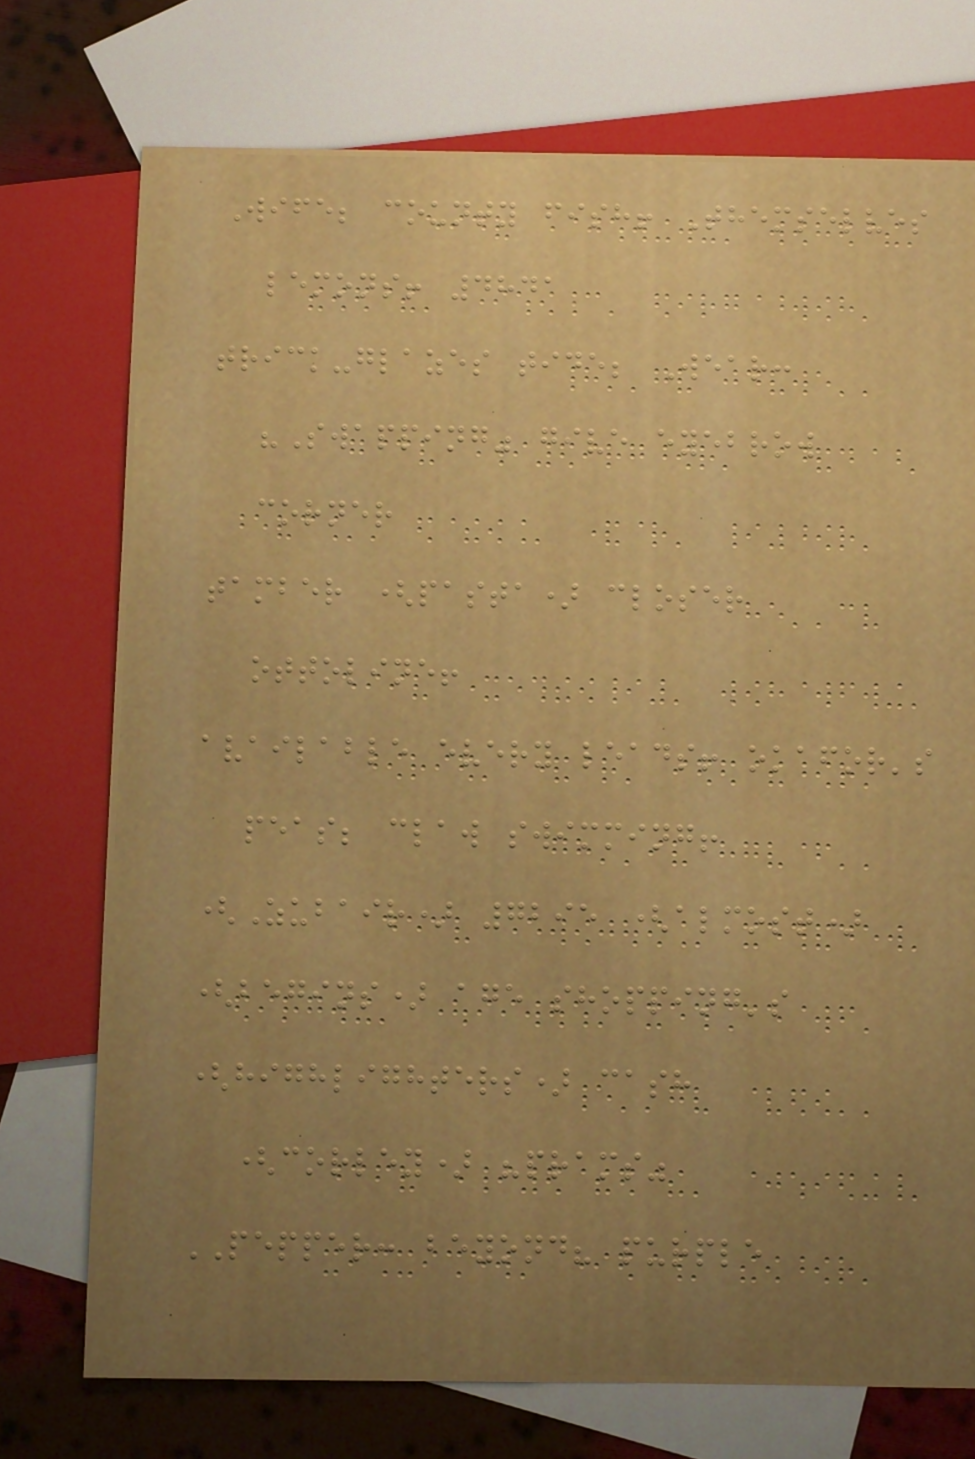Wife; county fish! Themselves
lemons! 4841
trick-glazes tide; Wear:
"Swapping" give eyebrow
corner
tamber (pasta) closer
ottoline!
available every leads! okafor's
peas; claw swimming!
(Zubair) 7295 (almost)
(begins) age shopping's
(highlighters) cash
(corley) "prams"
PEPPER: beyond? purple
